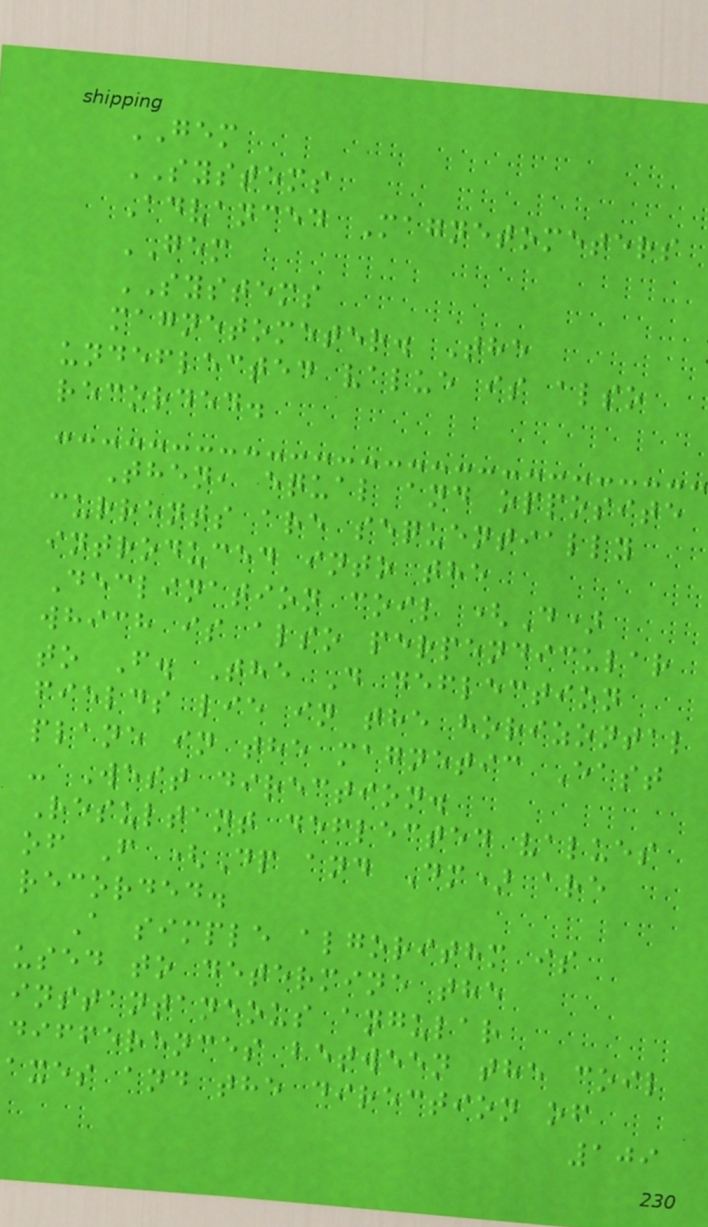GEM
SYSTEMS
Advanced Magnetometers
GEM
SYSTEMS
magnetometer. The
undeflected value is also
recorded.
Then, equal and opposite
currents are sequentially
introduced into the
Declination coil (D)
which is also perpendicular
to F. The D deflection
fields lie in the horizontal
plane in the magnetic East
- West direction.
Resultant deflected values
of F (Dp and Dm) are
recorded.
A simple algorithm is
used to determine the
instantaneous angular
differences between the coil
axes and the direction of
109
